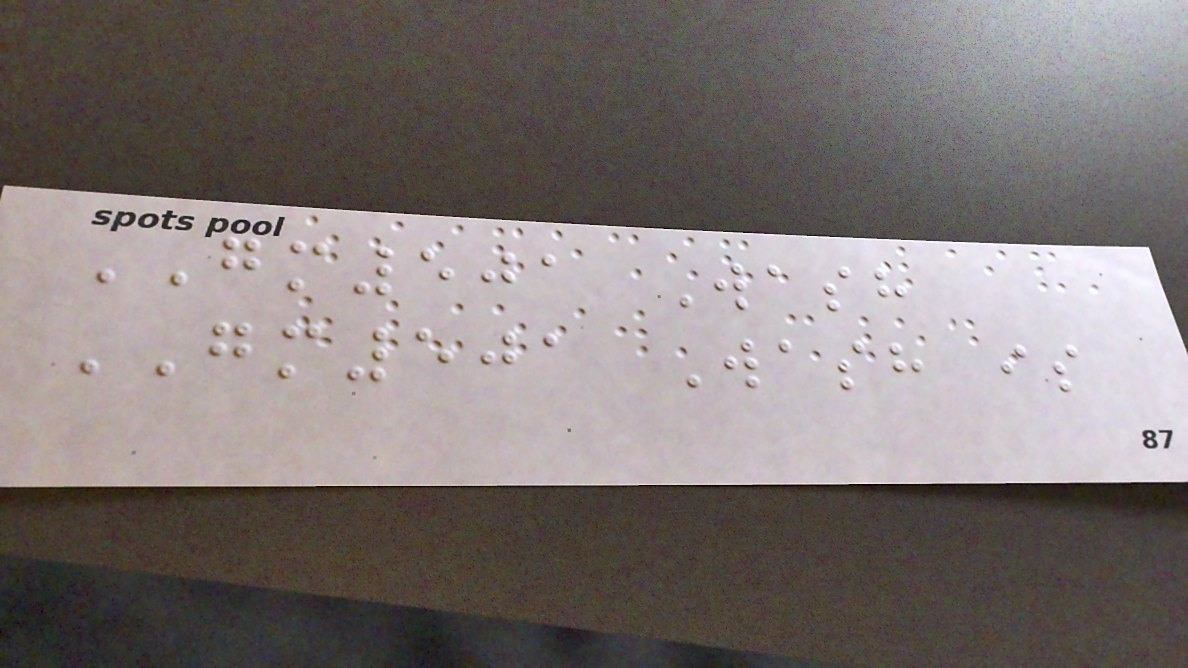GM501 Wash
GM501 Wash is
